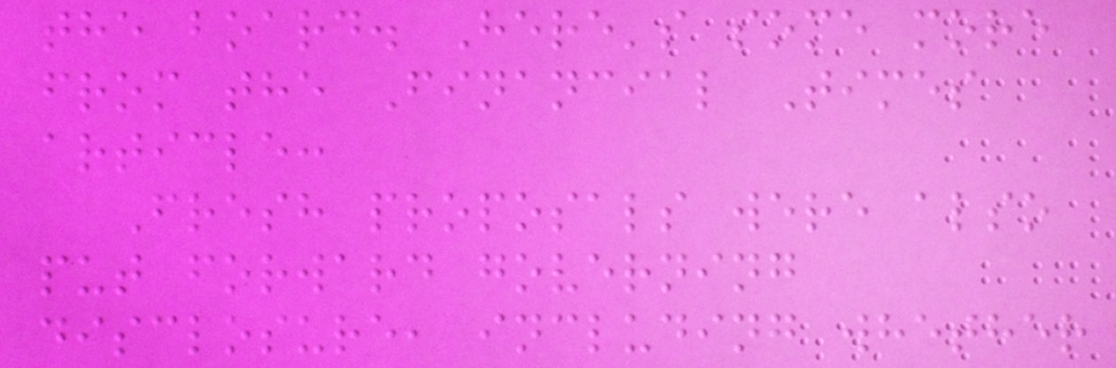the board. Here's some more
from the Financial Times
article:
Fresh proposals were also
put forward governing
disclosure, including whether
